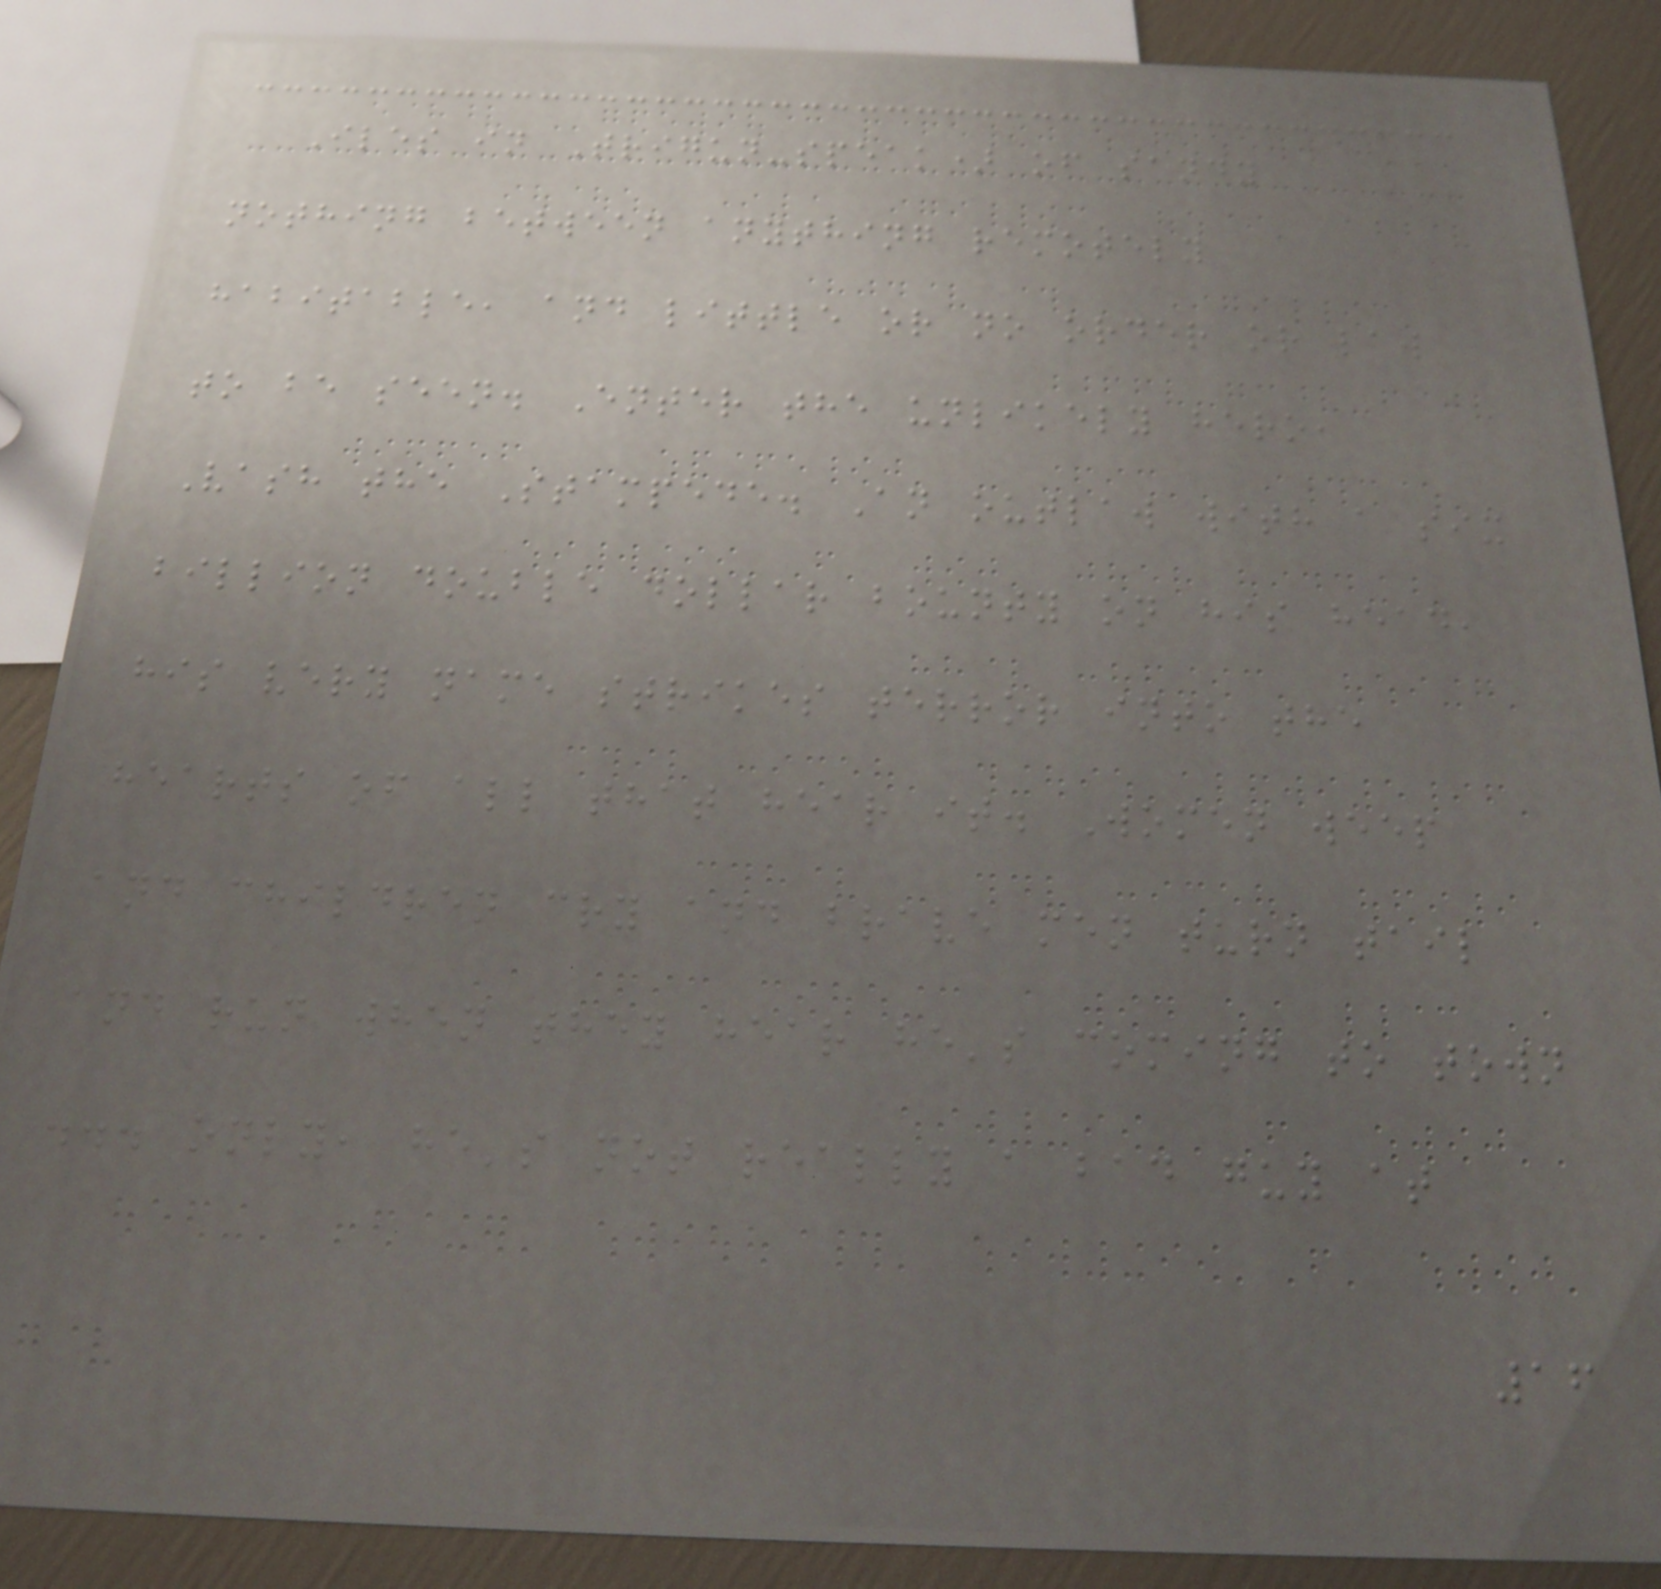Iles in Trigun-speak) of sandy
nothing between anything remotely
habitable, and little or no order or law
to be seen. Enter the unlikely hero,
Vash the Stampede. An outlaw with a six
billion double dollar bounty on his head,
his very name strikes terror into the
hearts of all that hear it. Women weep
and children cry and brave men turn tail
and run when they hear he's coming to town
... only, he's not really a bad guy at
16
